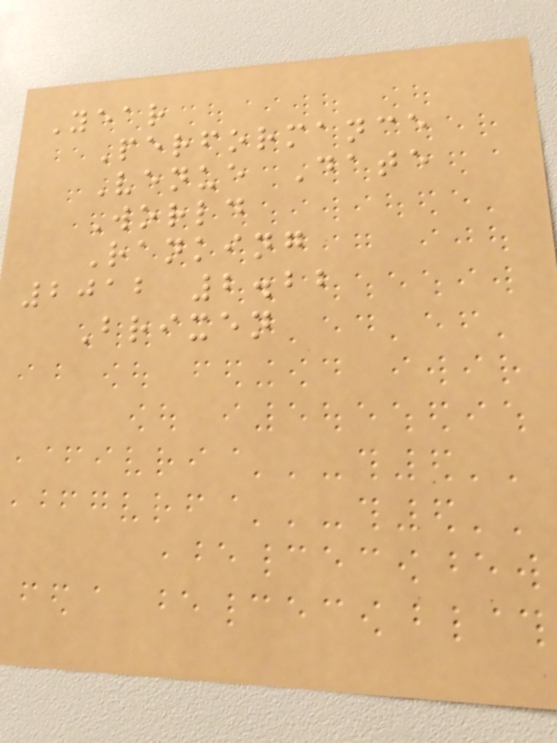Year
Performance
Venue Date
World
Ranking
2012 2.22
Brixen
